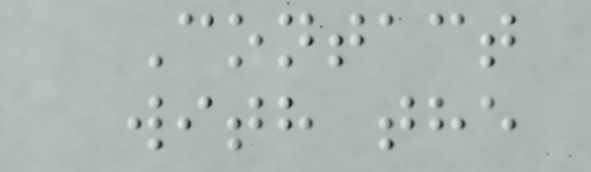Contact
with the
